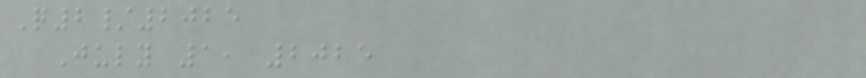Q2/2025
July 1, 2025
